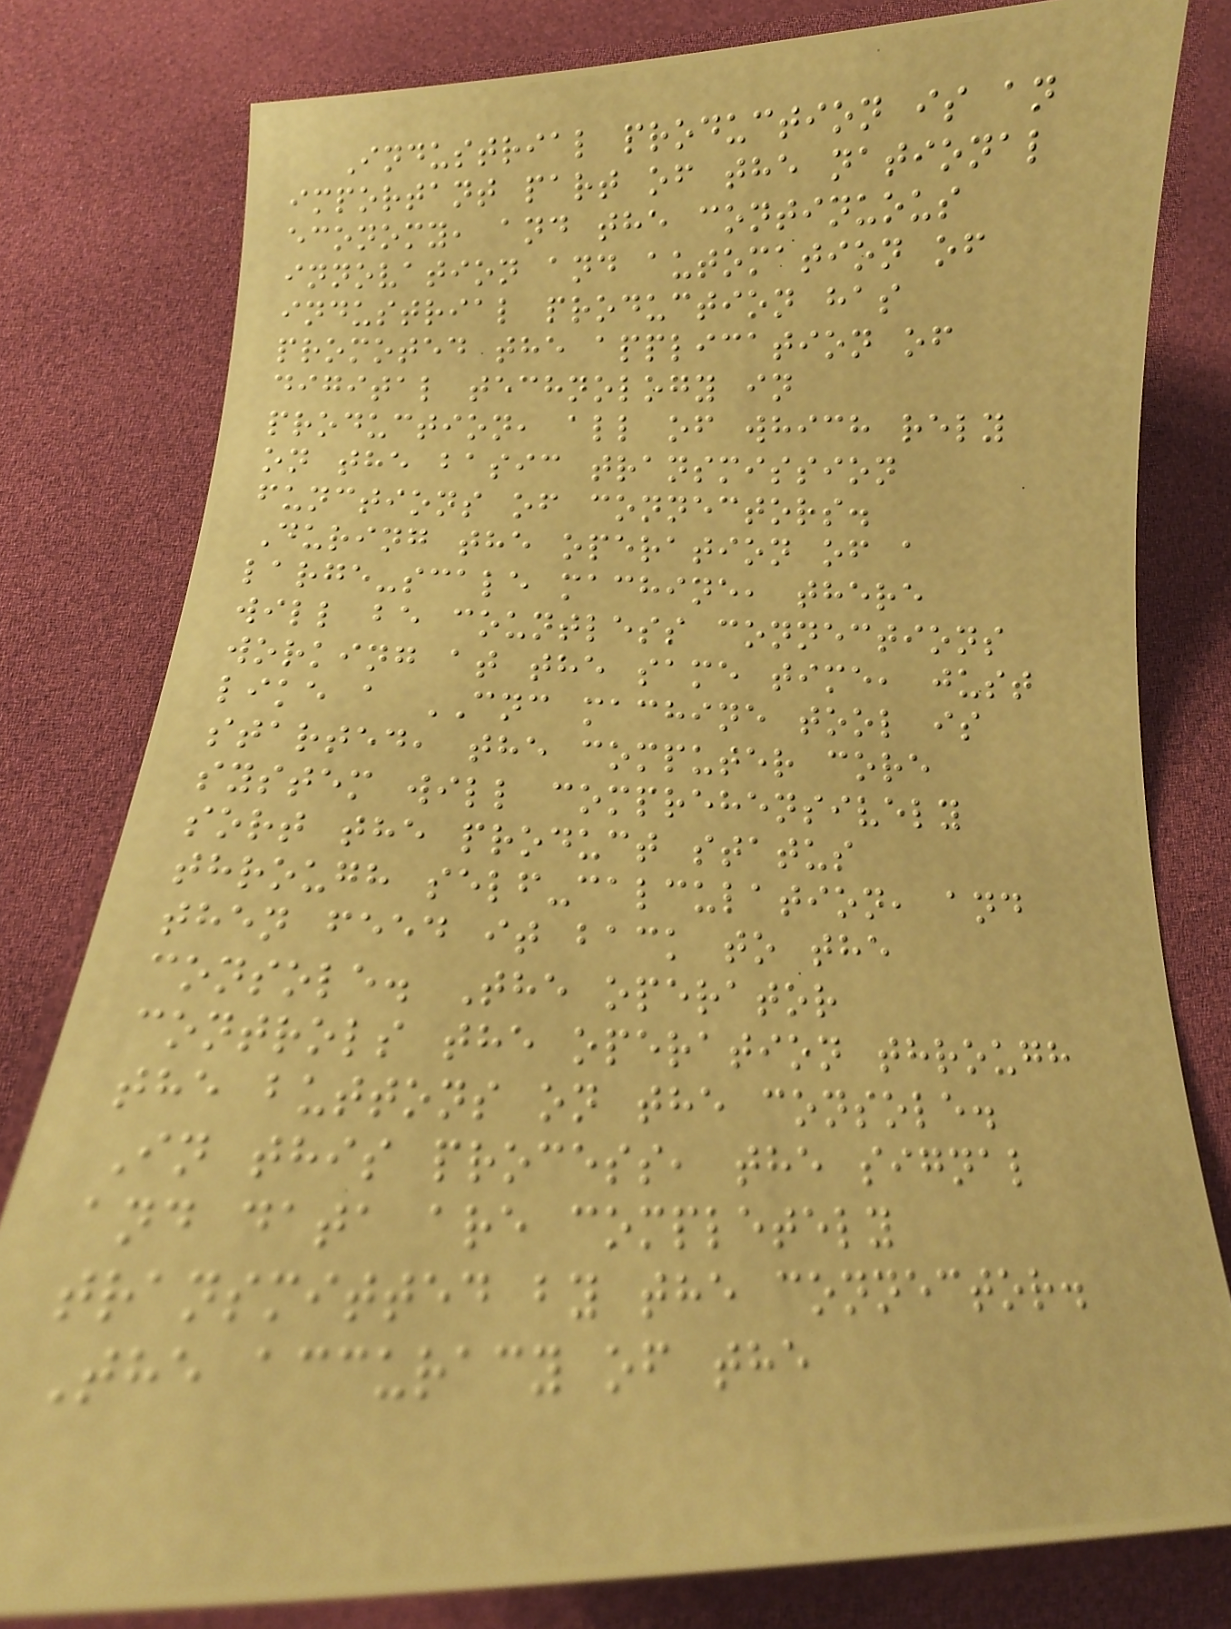Industrial production is an
important part of the national
economy, and the continuous
innovation and automation of
industrial production has
promoted the application of
digital technology in
production, all of which rely
on the basic transmission
functions of connectors.
During the operation of a
large-scale machine, there
will be countless connections
working at the same time, just
like a CNC machine tool is
started, the computer core
system will comprehensively
sort the product status
through self-calculation, and
then feed it back to the
console. The operator
controls the operation through
the buttons on the console.
In this process, the signal
and data are completely
transmitted by the connector.
The accuracy of the
